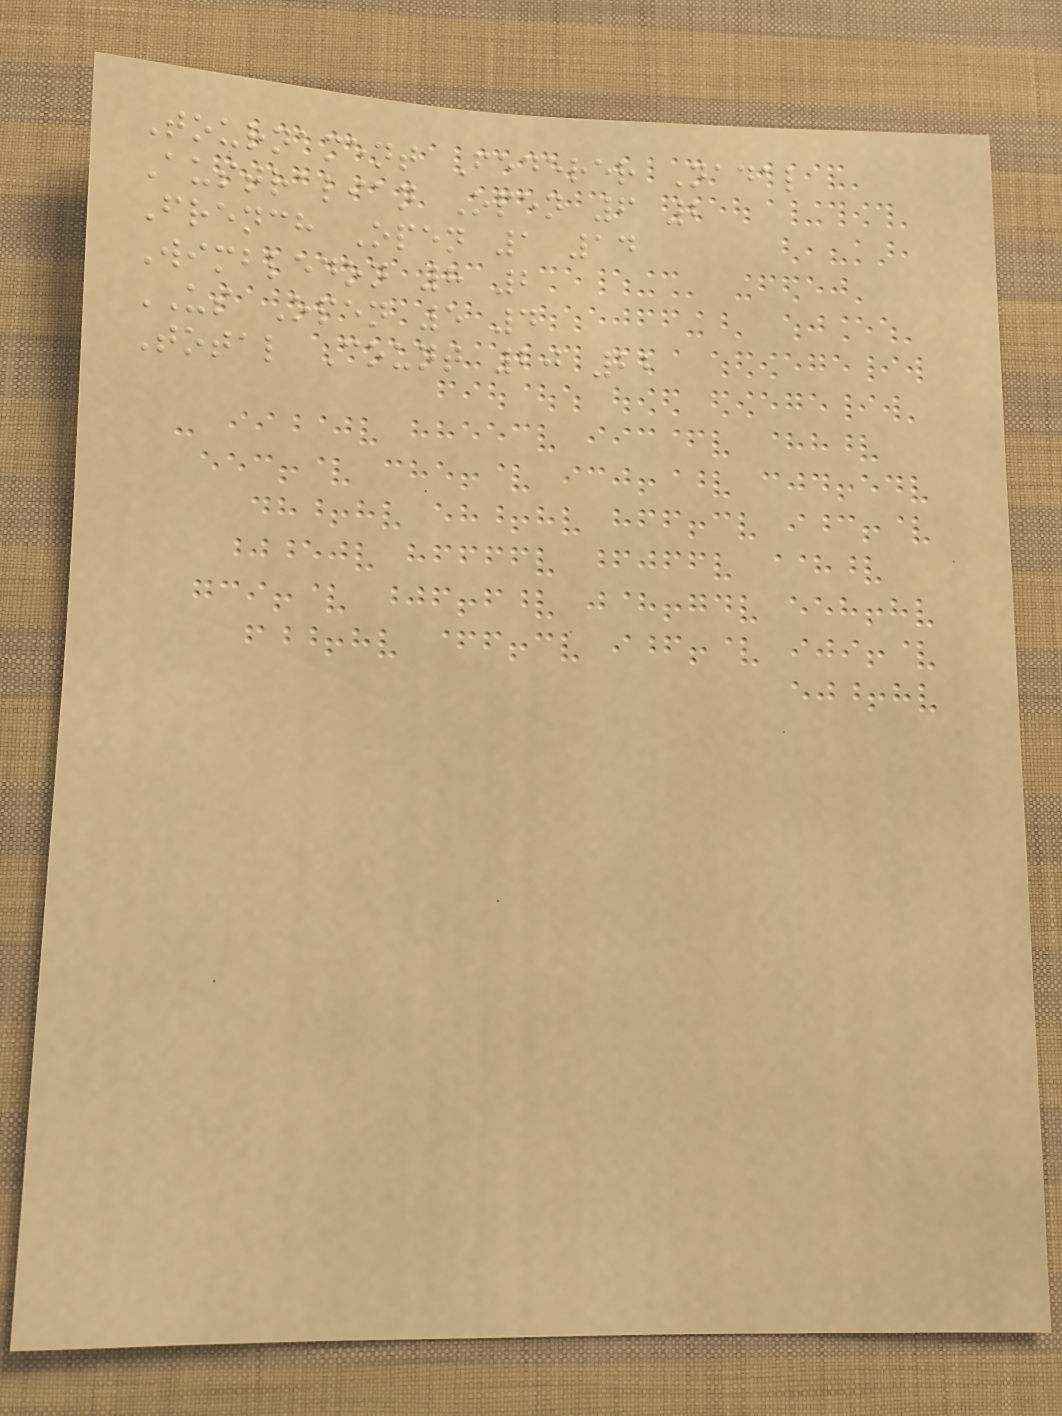Tournament Federer Nadal
Australian Open 6 2
French Open 1 14
Wimbledon 8 2
US Open 5 4
Total Count 20 22
